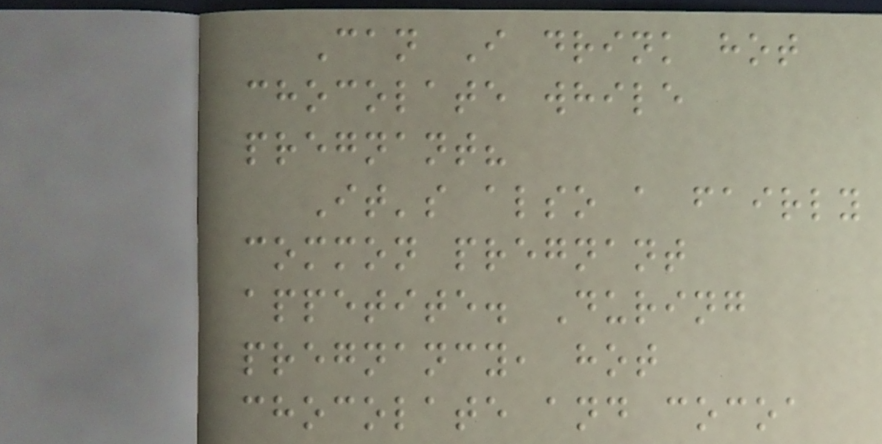Can I drink hot
chocolate while
pregnant?
It's also a fairly
common pregnant
appetite. During
pregnancy, hot
chocolate and cocoa
